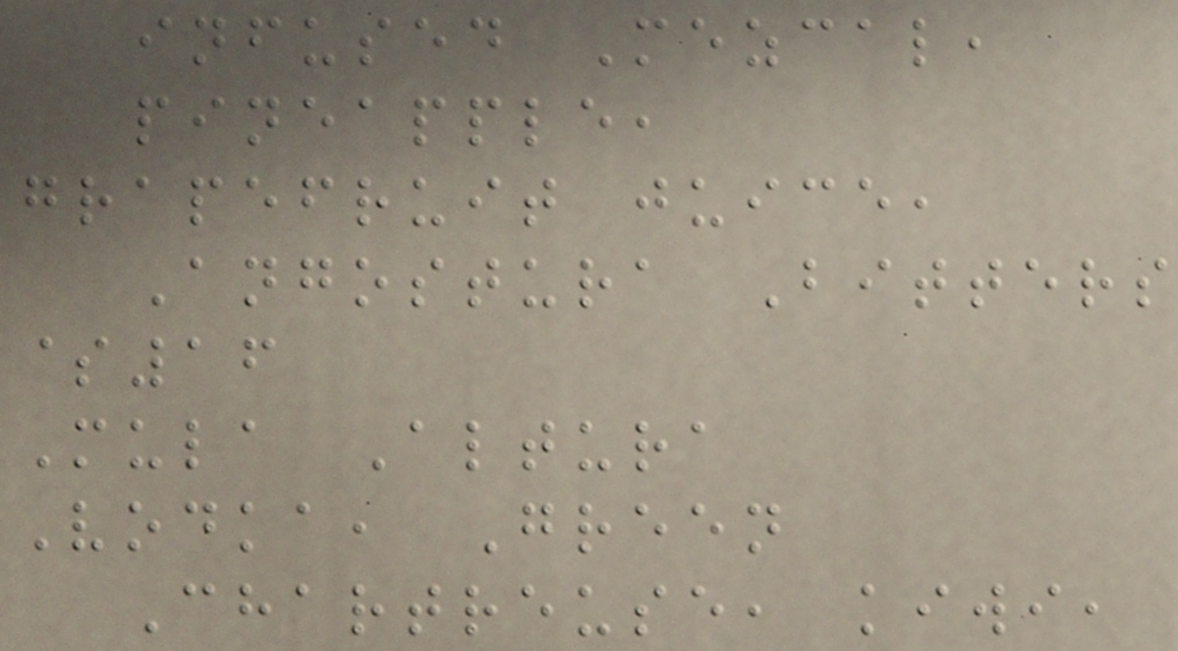infused Mezcal,
pineapple,
grapefruit juice,
Angostura Bitters
$16
Mula Altura
Vodka, Green
Chartreuse, kiwi,
